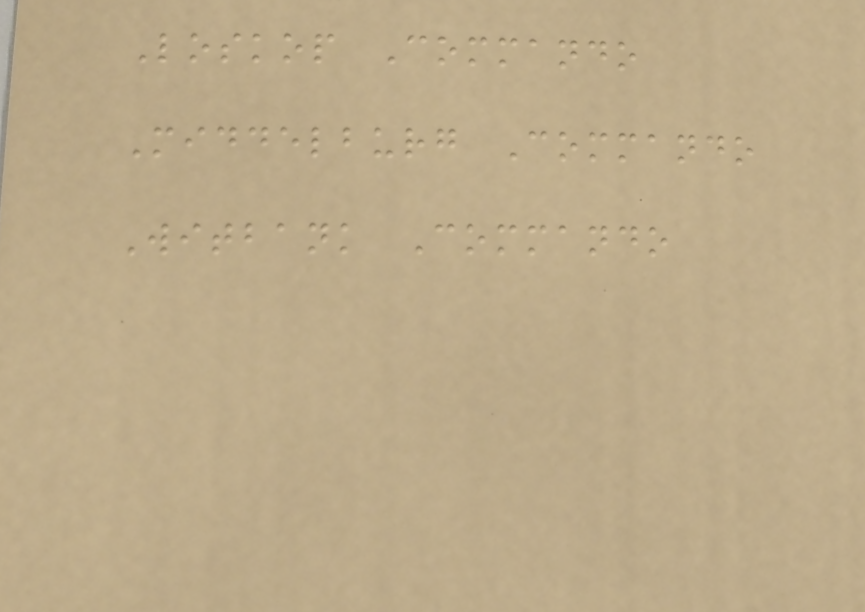Loskop Commando
Middelburg Commando
Witbank Commando
